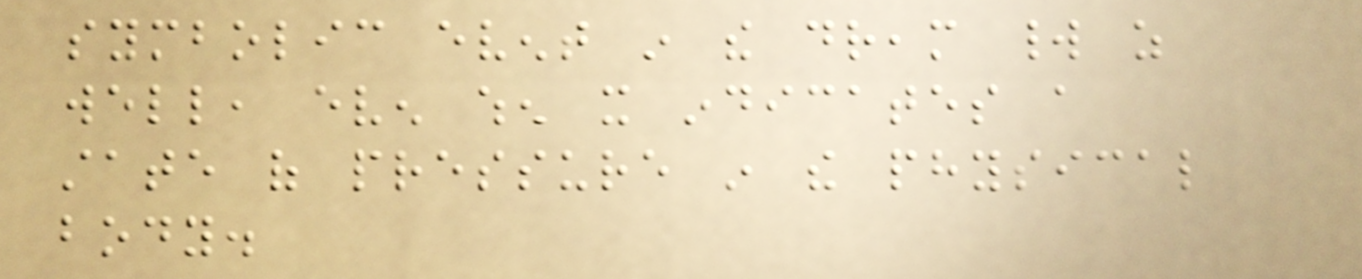symbolic event in the dream world as
well, even when it indicates a
state of pressure in the physical
body.
